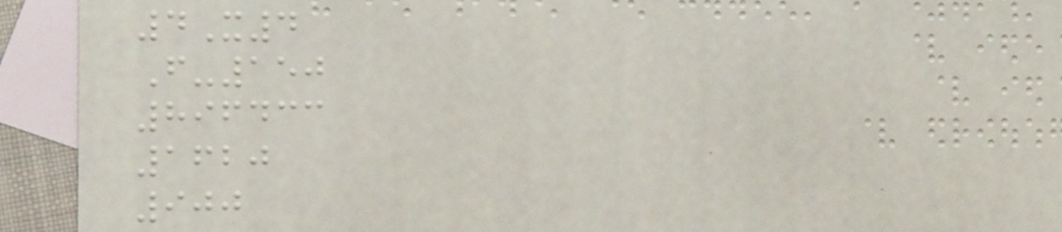4X4
F-150
896433
1620
900
